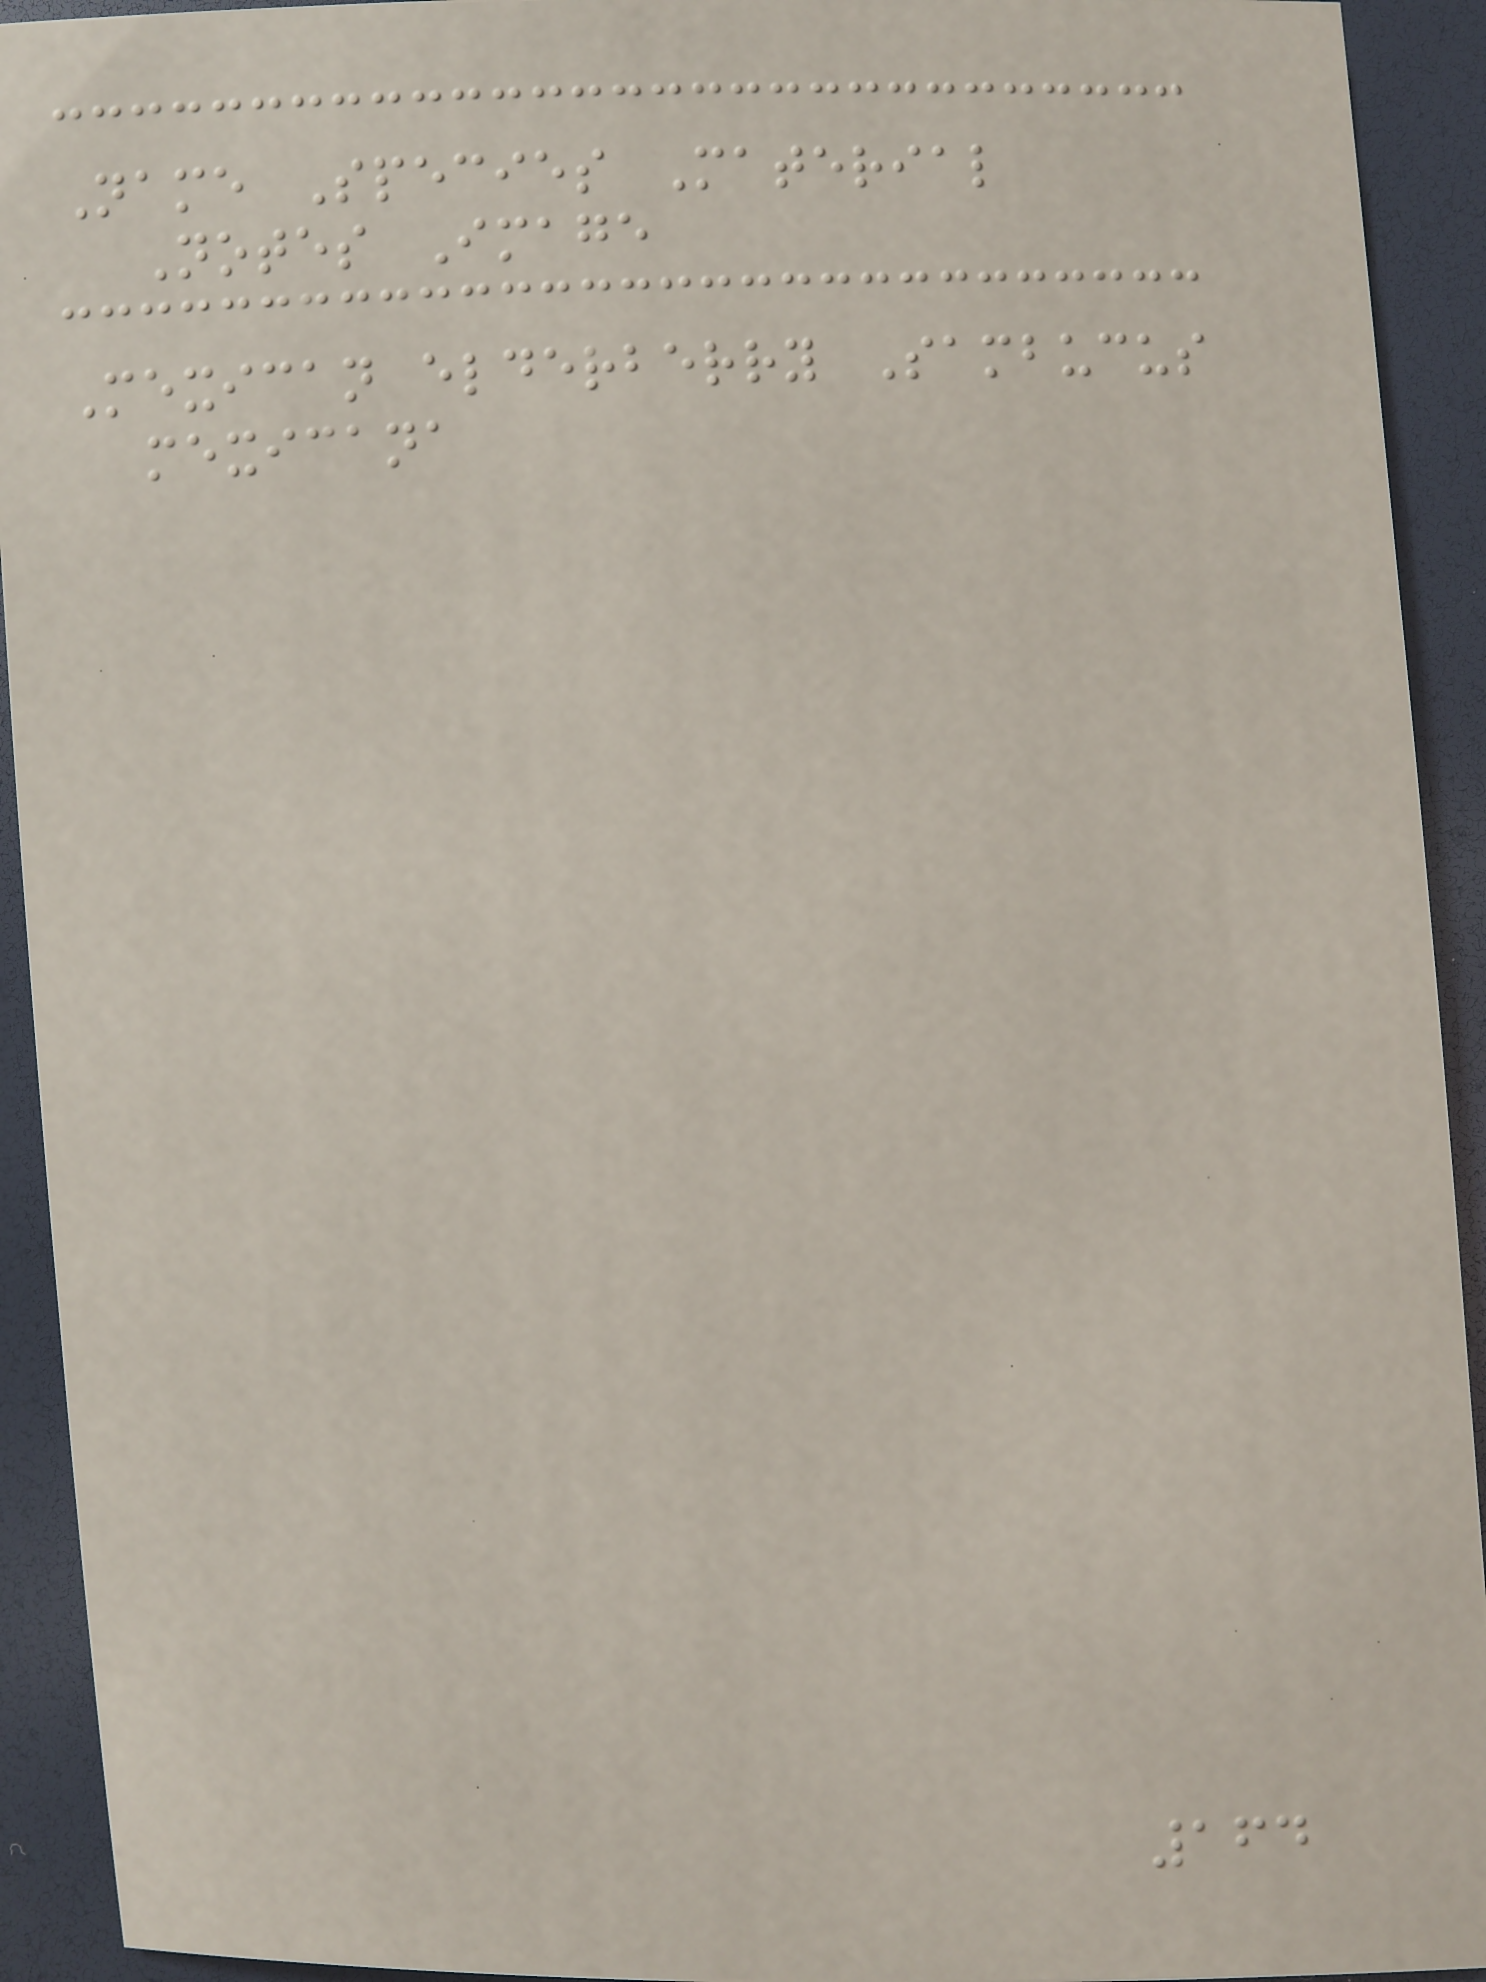Name Species Material
Notes Image
Mexican elderberry Sambucus
mexicana
164
